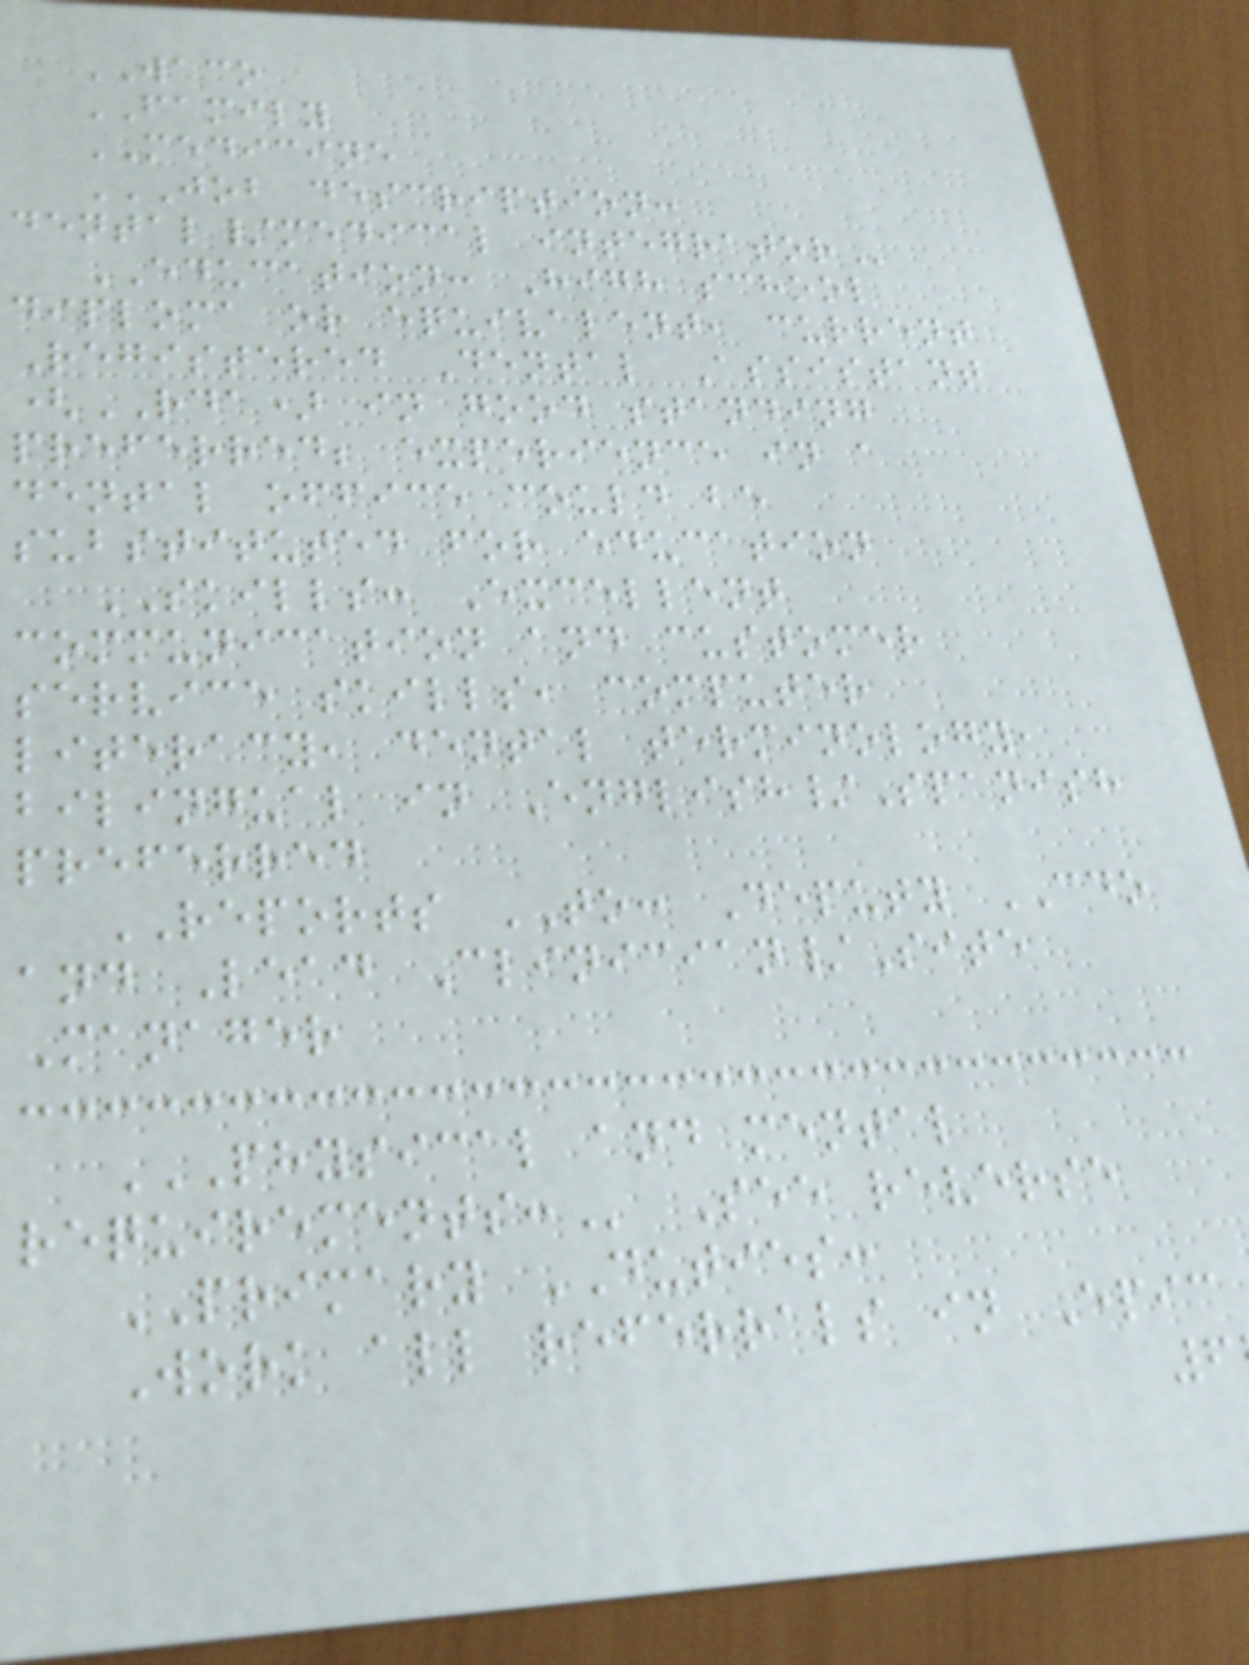WACO
FAMILY
MEDICINE
JOB DESCRIPTION:
dental/medical
EDUCATION: High school
diploma or equivalent, current
Registered Dental Assistant
(RDA) in good standing
preferred; experience in a
dental office could be
substituted for education
SKILLS: Excellent
communication and customer
service skills, computer
literacy, dental terminology,
bilingual in English/Spanish
preferred
REPORTS TO: Deputy CDO
and Lead Clinician/Site
Manager
PHYSICAL AND MENTAL
See reverse
PRIMARY DUTIES:
Work all referrals in Epic
